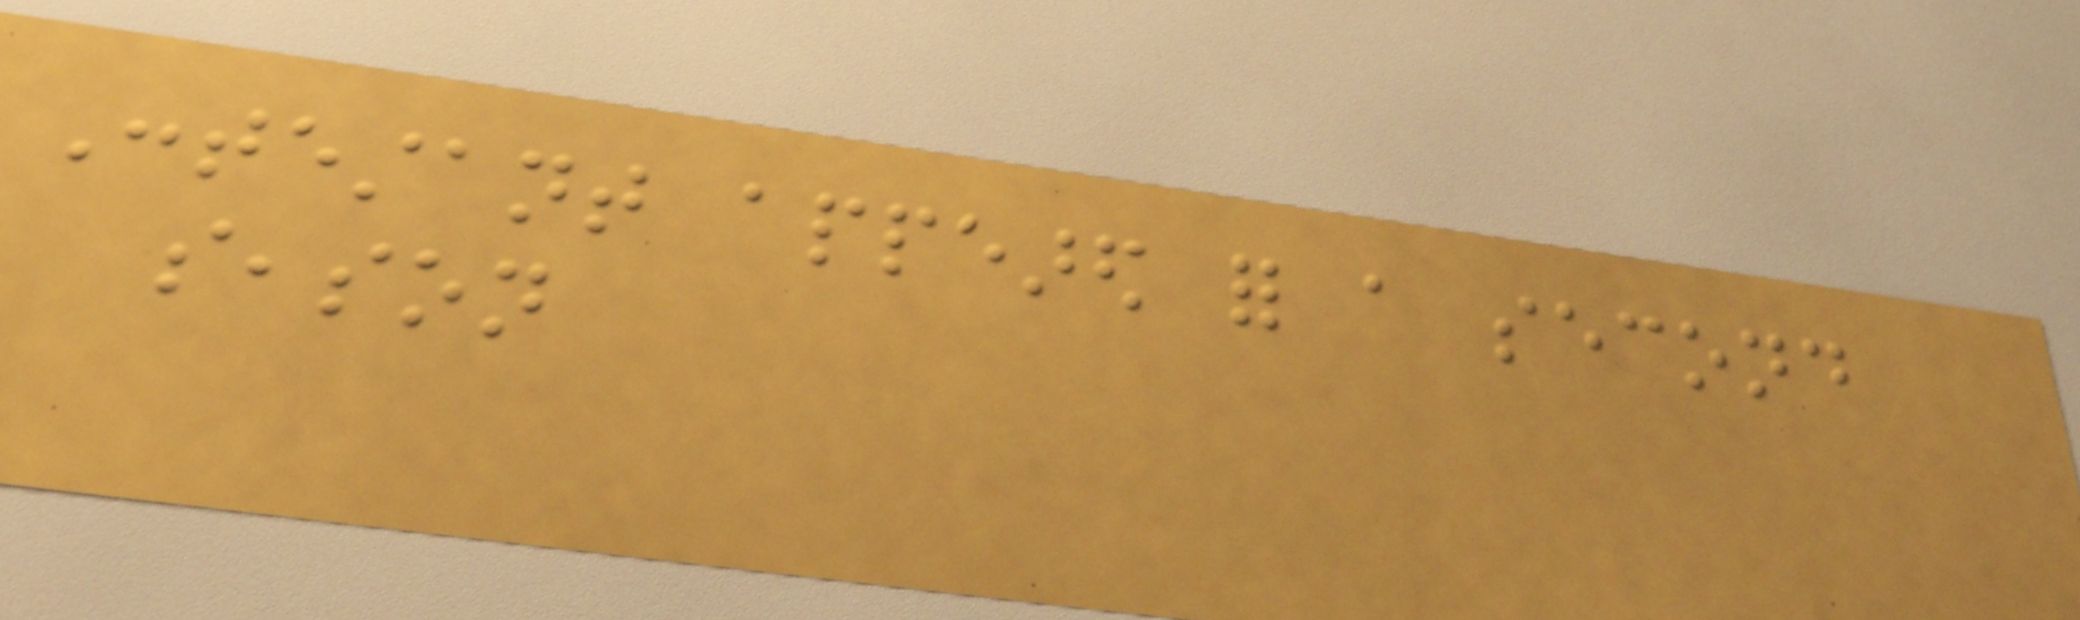Contestant appeared for a second
season
